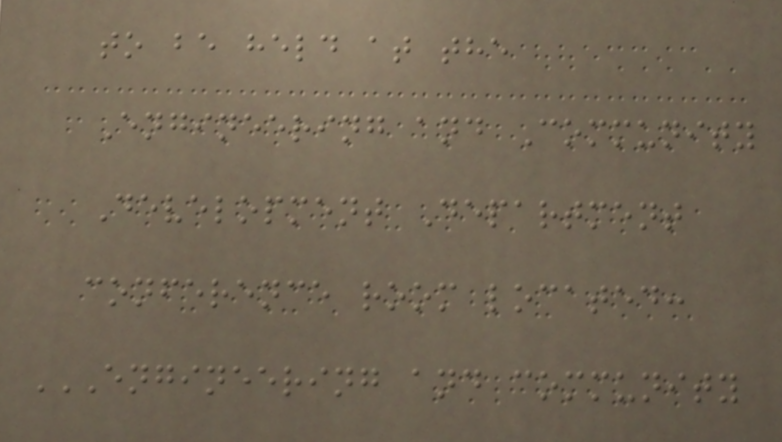to be held at the
Engineering and Community
Development Department
conference room located:
ENGINEERING AND COMMUNITY
